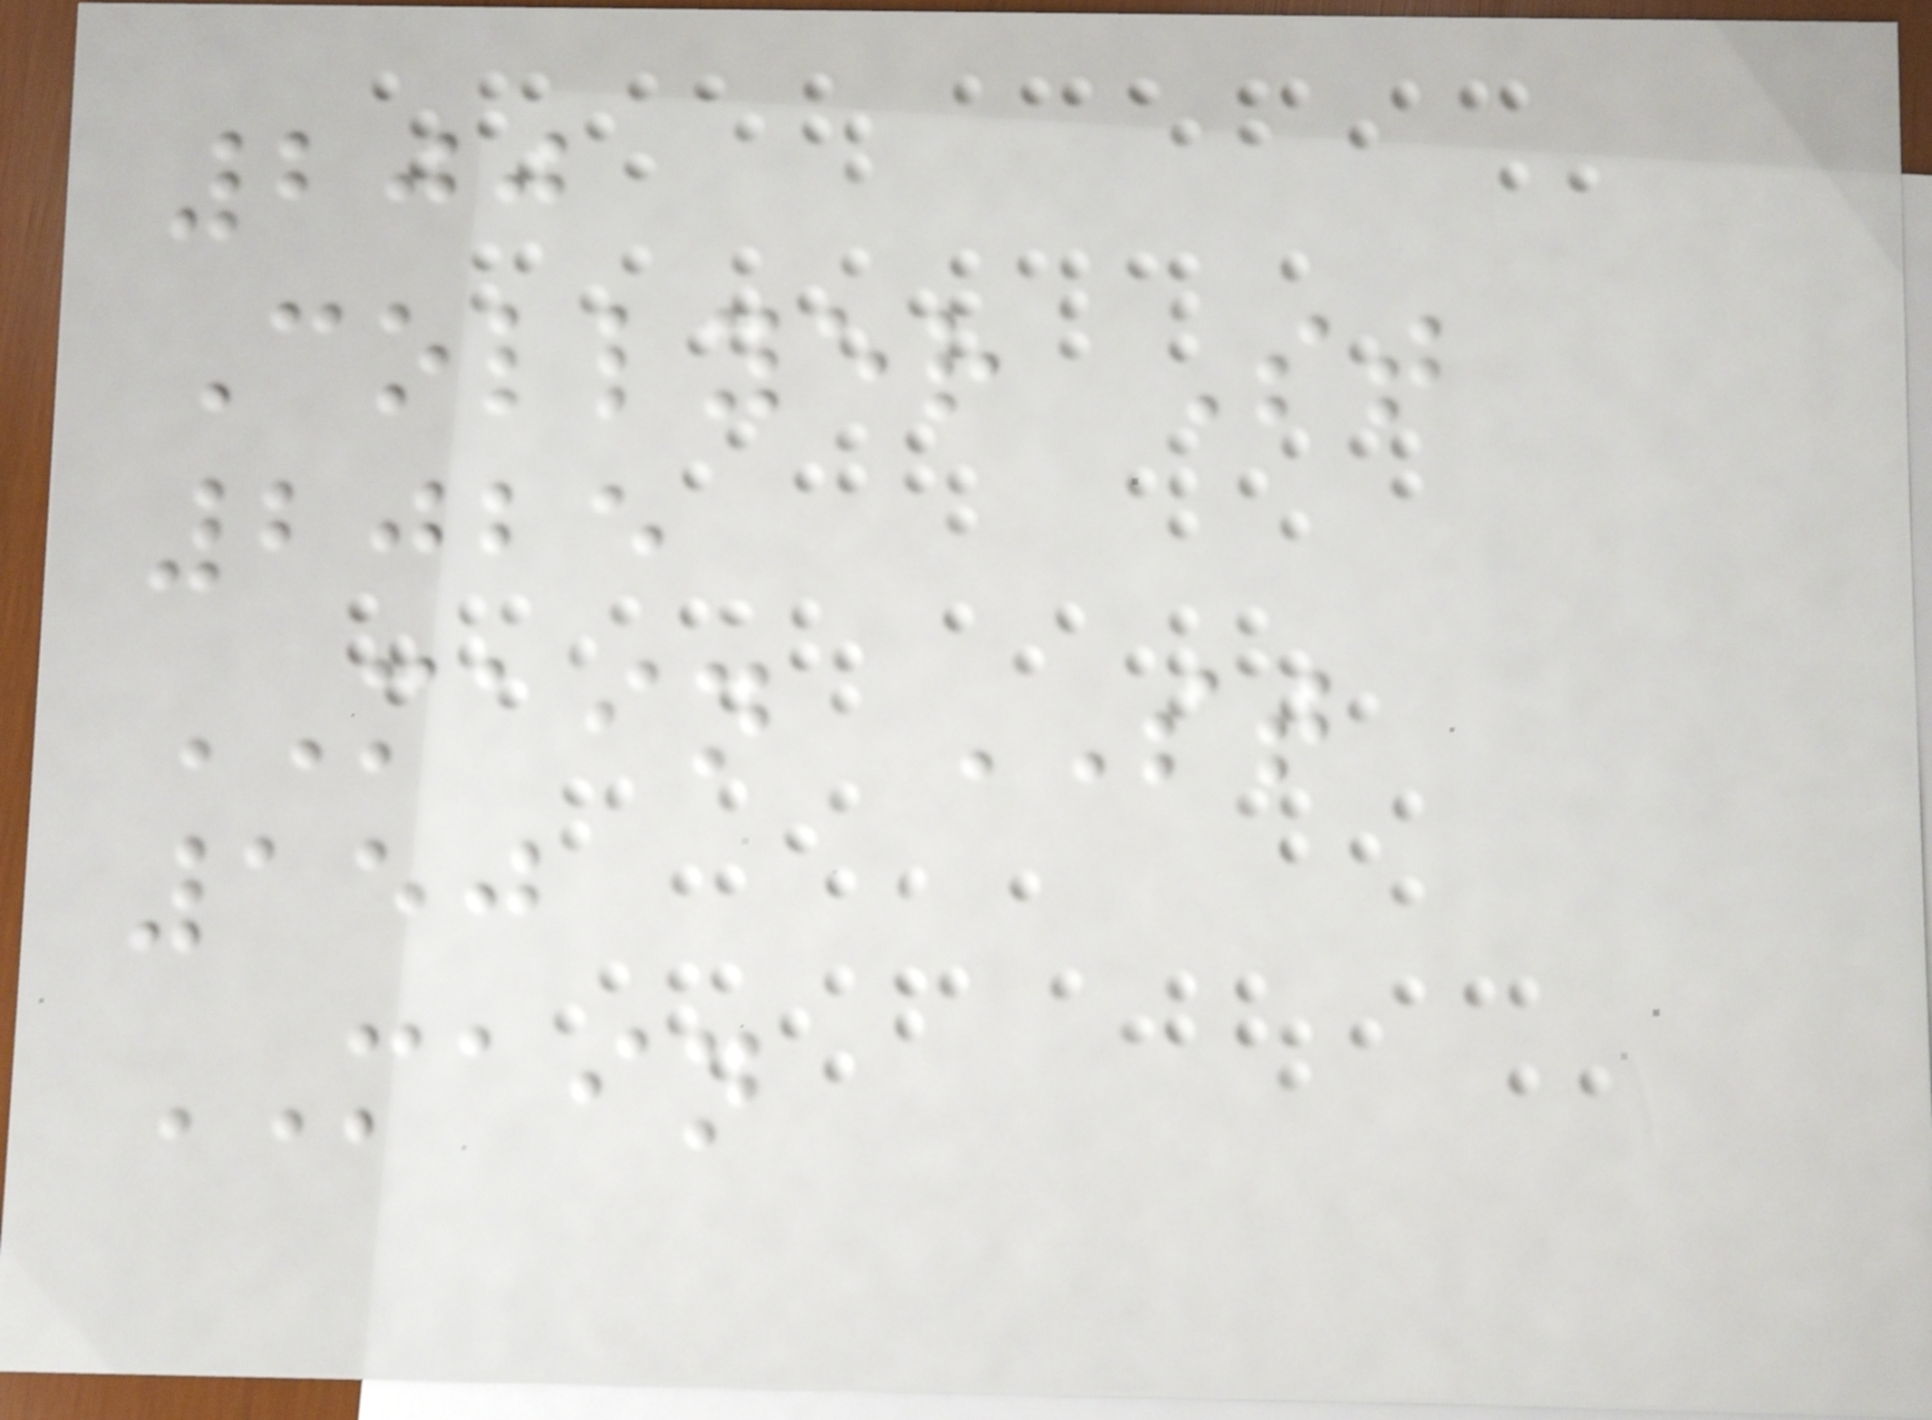200
Collyer St
2025
MAIN ST
150
MAIN
